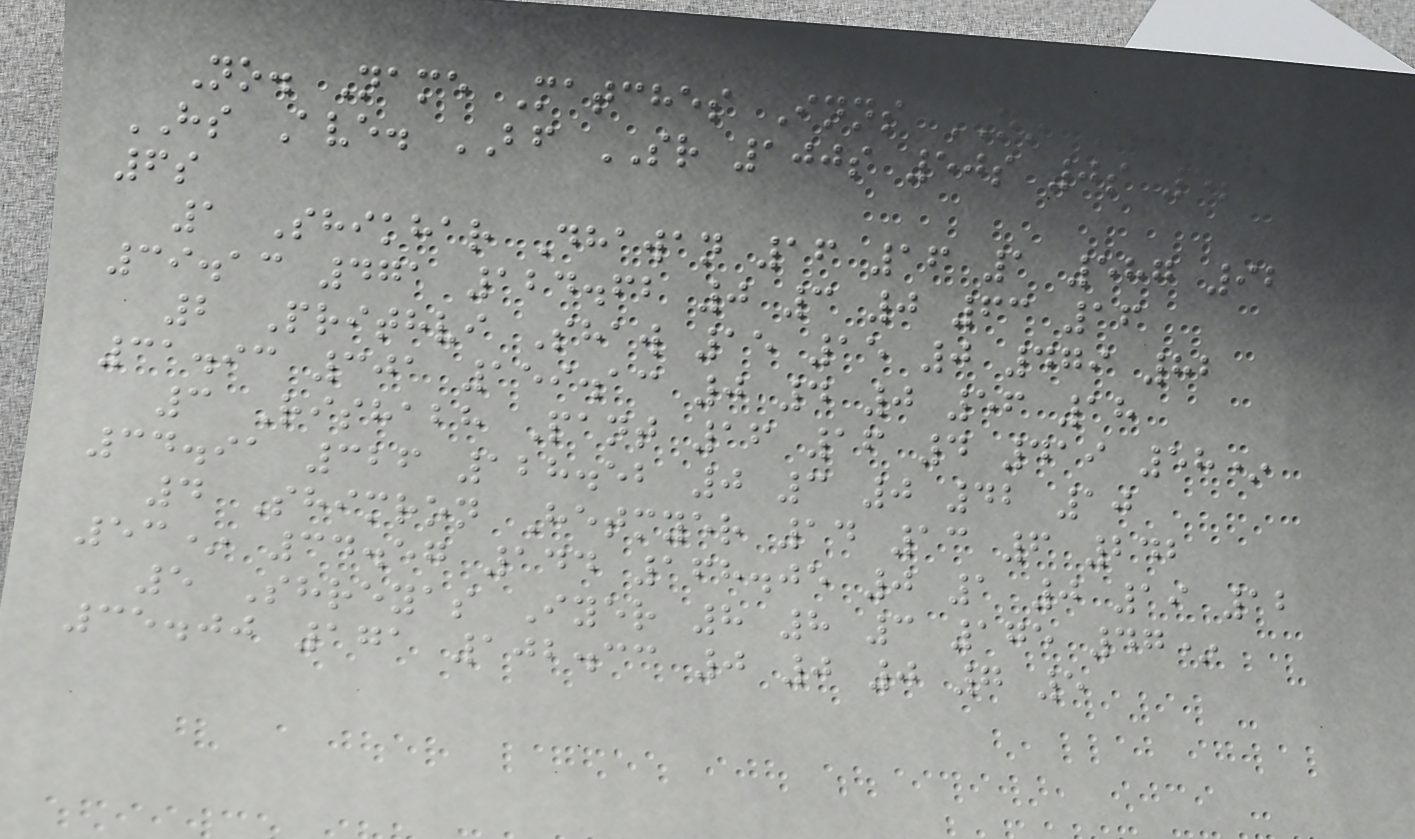No. Name Matches Inns NO Runs
HS Ave. BF SR 100s 50s 0s 4s
6s
1 Shikhar Dhawan 16 16 1 587 92
39.13 471 124.62 0 3 0 63 16
2 Prithvi Shaw 15 15 0 479 82
31.93 301 159.13 0 4 0 56 18
3 Rishabh Pant 16 16 4 419 58*
34.91 326 128.52 0 3 0 42 10
4 Shimron Hetmyer 14 13 6 242
53* 34.57 144 168.05 0 1 0 19 12
5 Shreyas Iyer 8 8 3 175 47*
35.00 171 102.33 0 0 0 7 5
